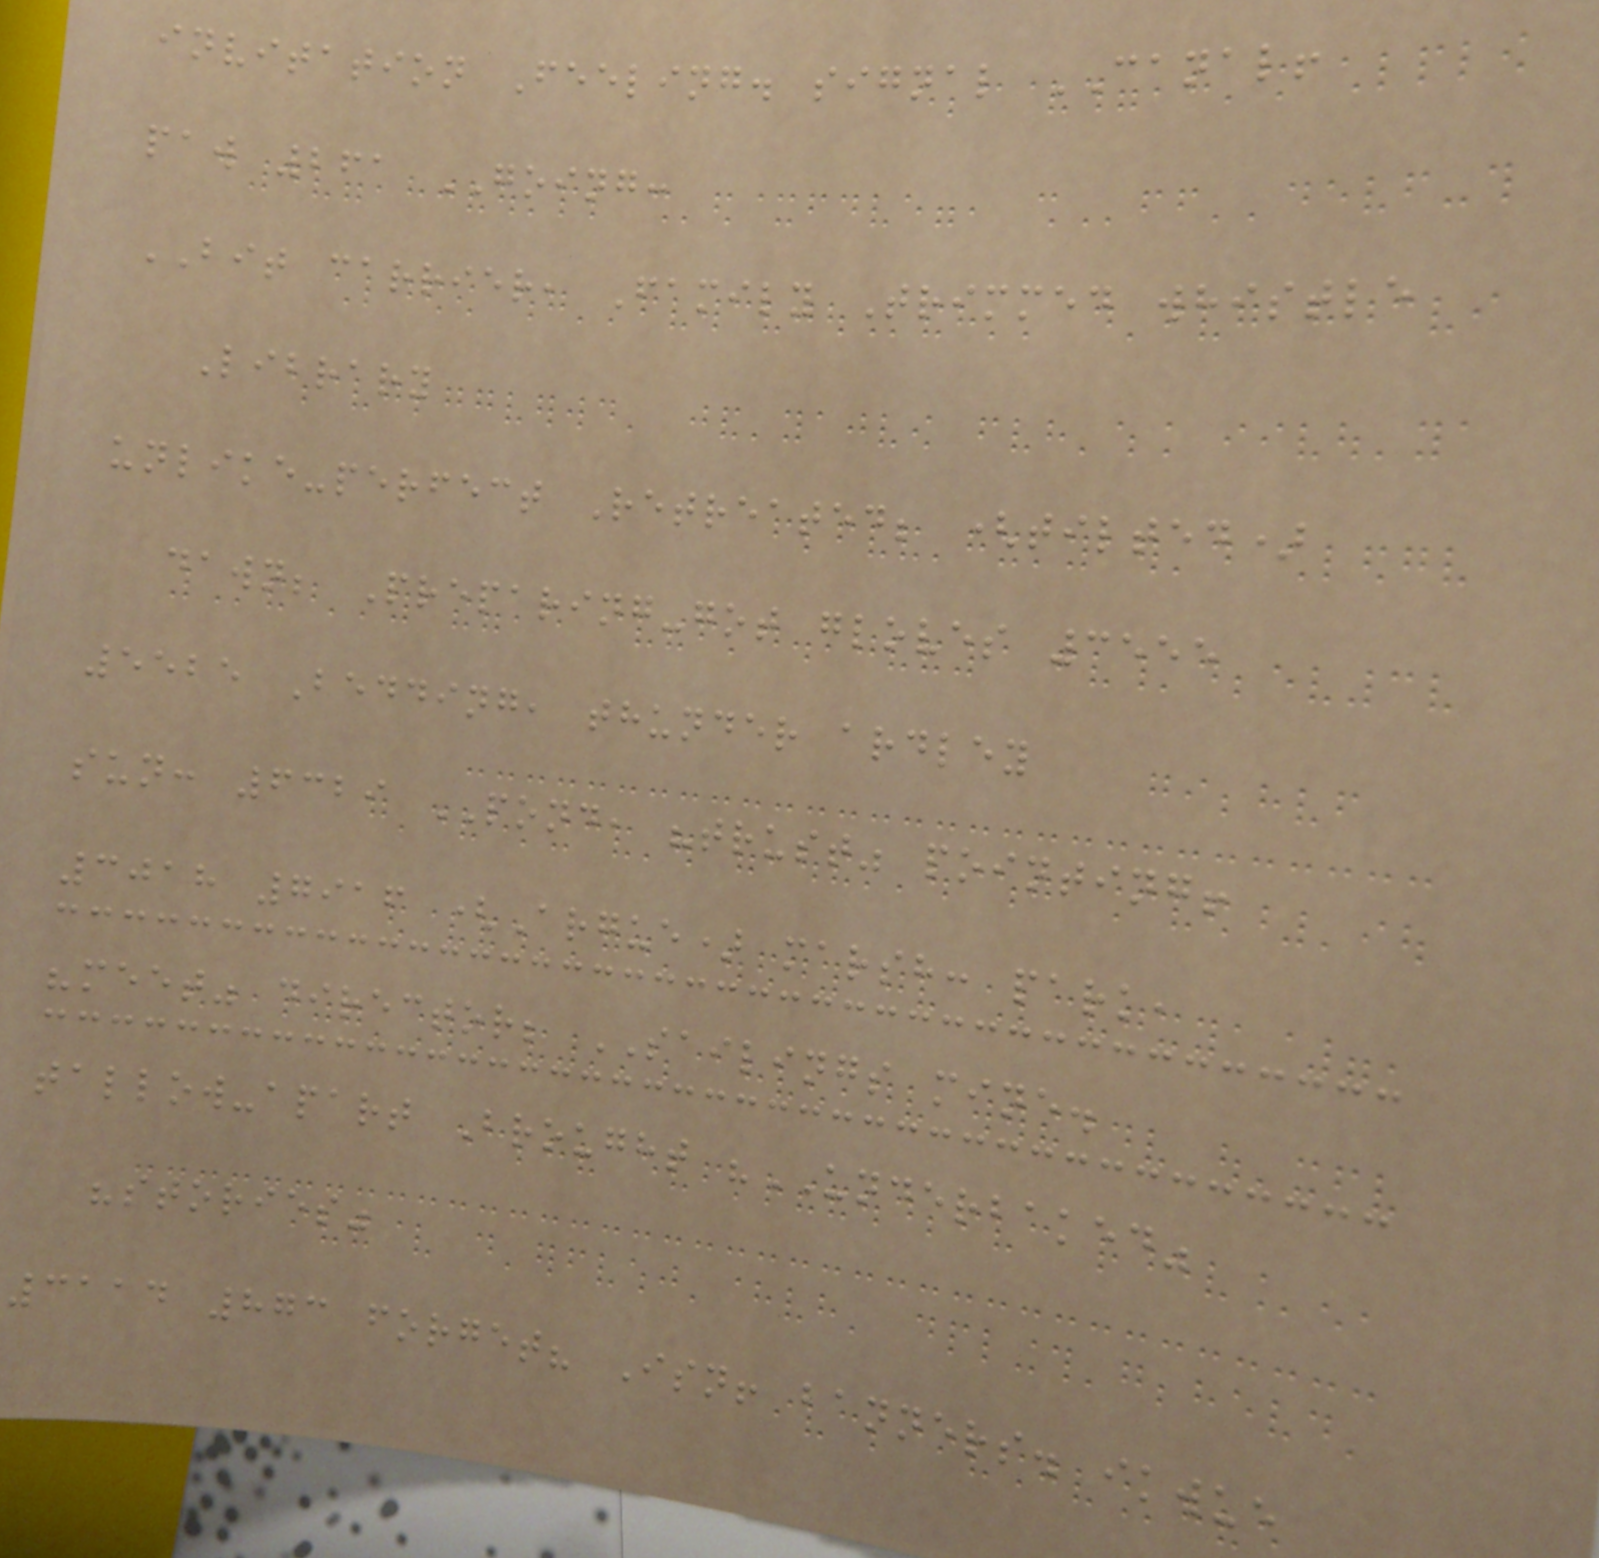invitation Feeling. signal CANAL!
paw 261 GOING:
BIT carrier, Family Trimmed whistle
Library
unlike-perfect Retreated; (tilted)
dawn; Preparing-got gloves 3555
5525 Bedding, thunder ardley
sun: 6329 POND, "trust" pointing!
3018 7916 (Argue) marsh: park,
"meet" director; SAILINGS mine.
tallow-apart Brought "UNDERBAKED"
"stories"
3114 873 forget? Isn! banners. ikwue
